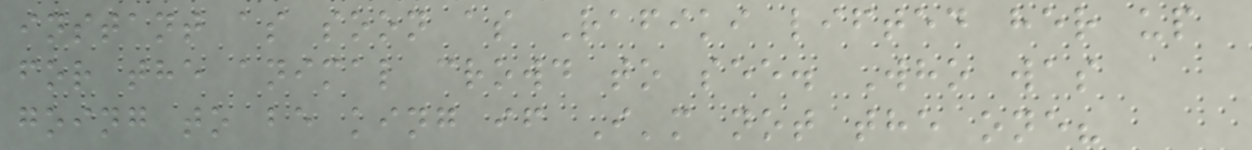instant as soon as Rafiki lifted her up
for the animal crowd to see. Who was
going to be king if I'm not the one?
